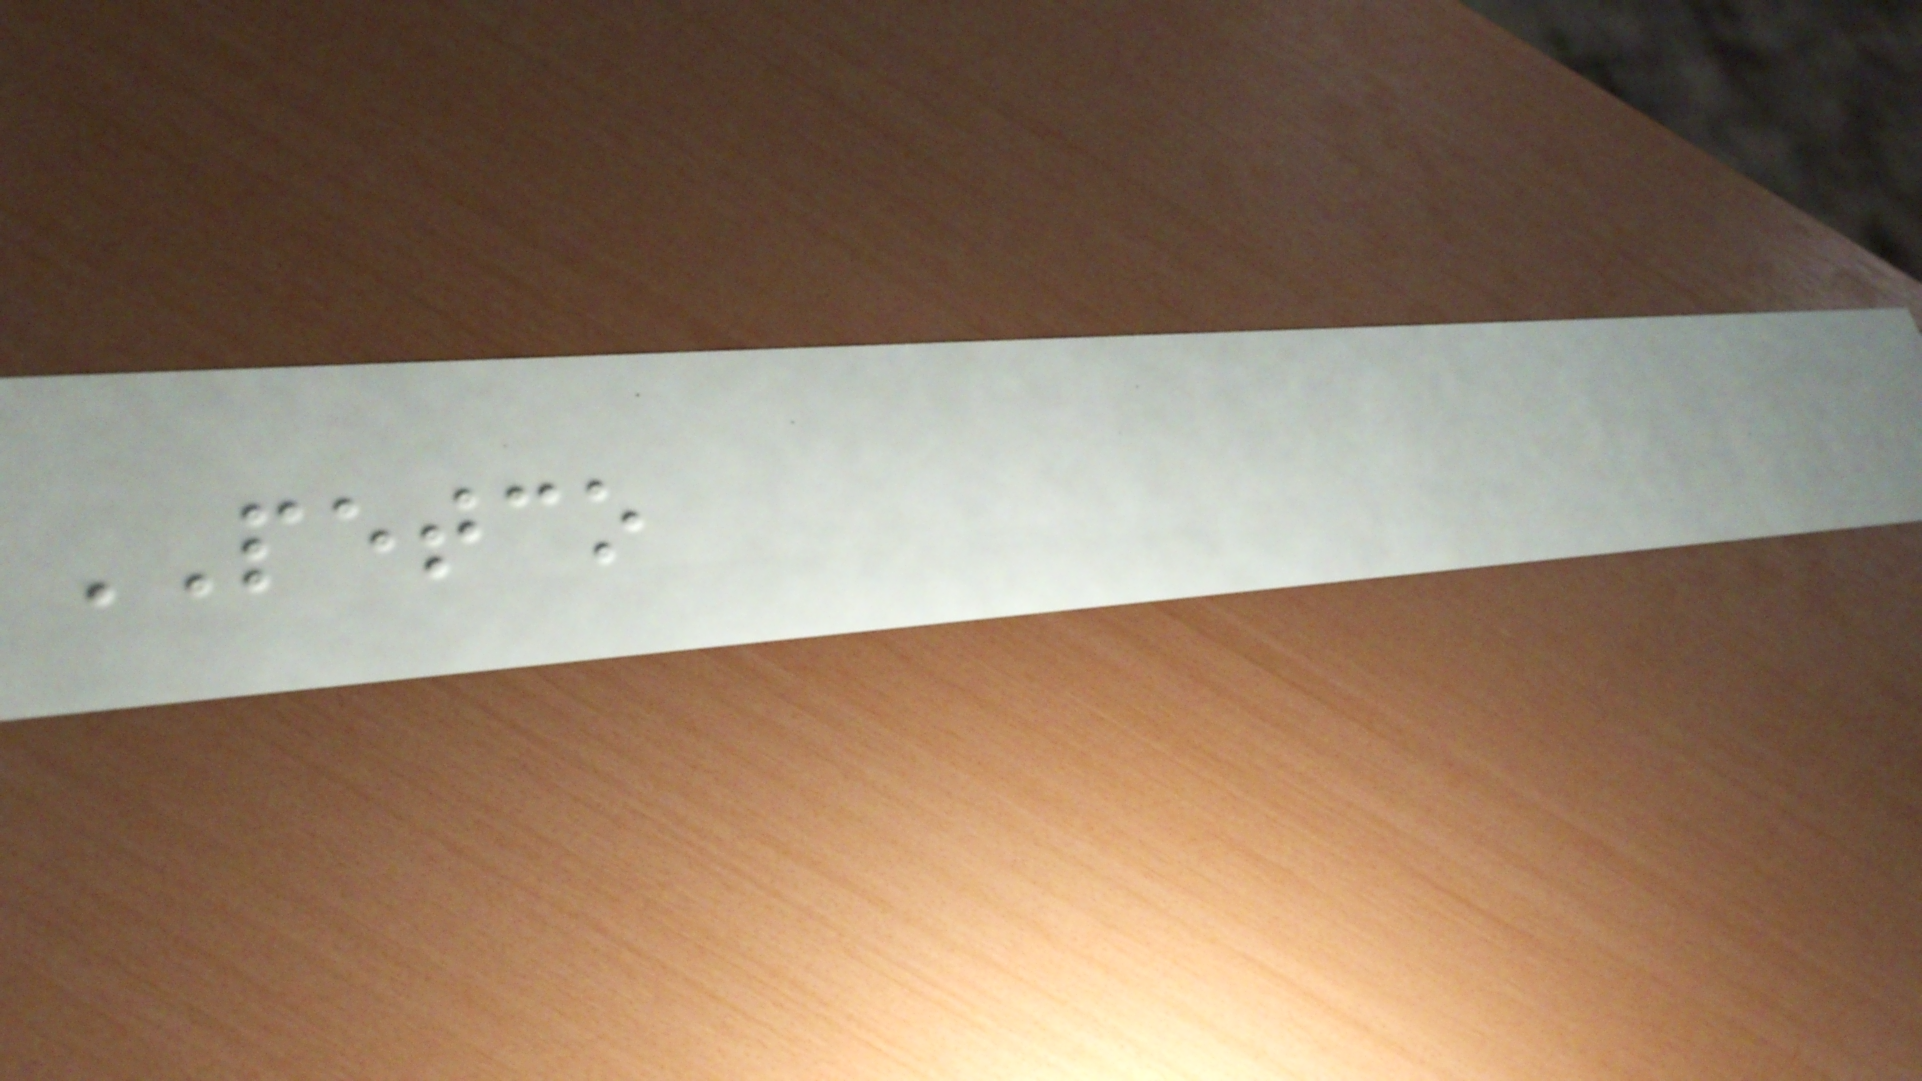PETCO
